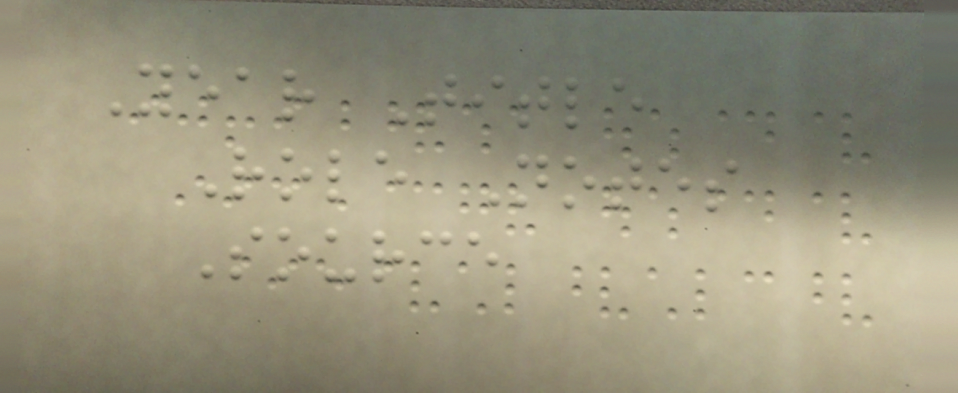Year Title
Role Notes
Source
